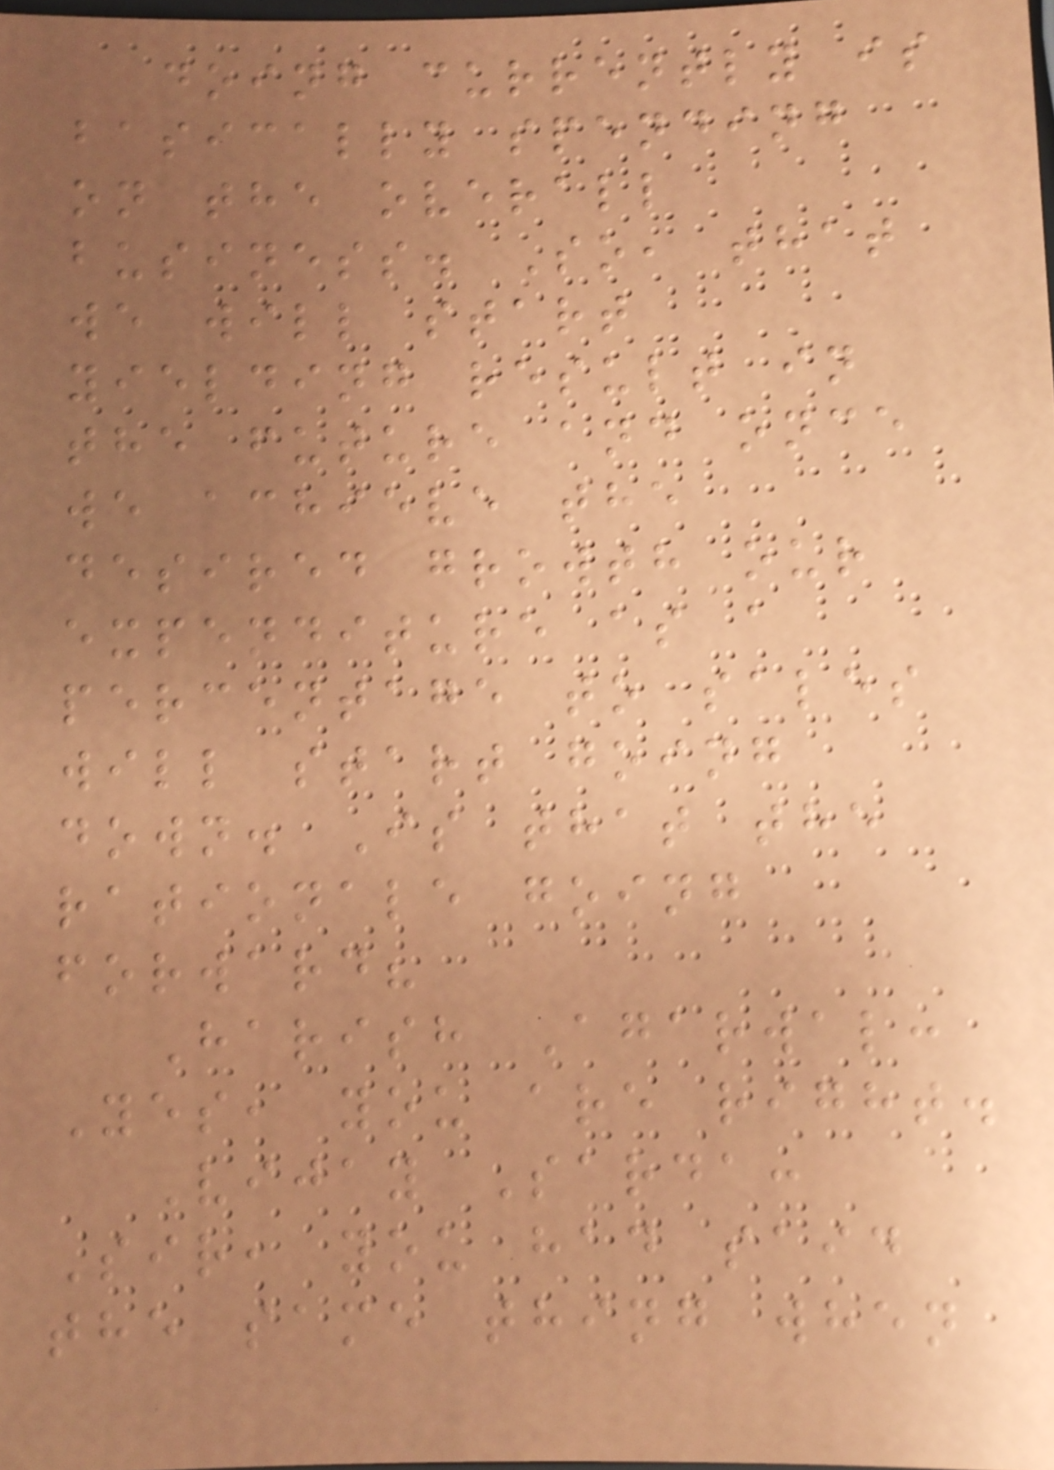doing currently is
basically spending
on the overall
business. So, that
we will start
yielding result in
the future and once
we achieve the
desired growth our
expenditure as a
percentage to sales
will start going
down. Is that the
rationale going
forward?
Harish Agarwal:
Yes, you are right.
Vijay Sarda:
Sir, you had said
the same thing when
